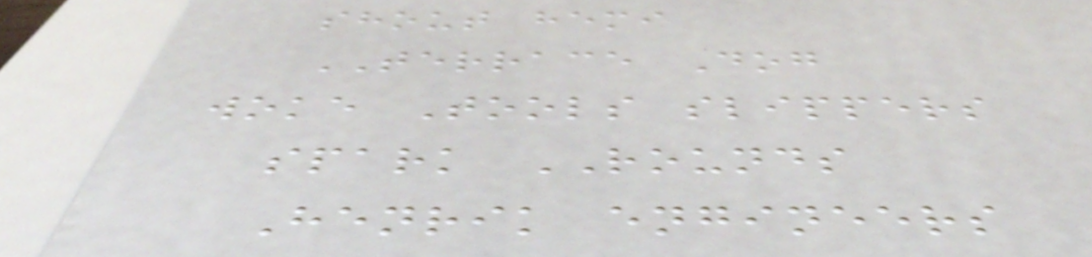shout hemi
TERRACE Dog
woke Tools slippers
spark ROUNDS
Henrik engineers
